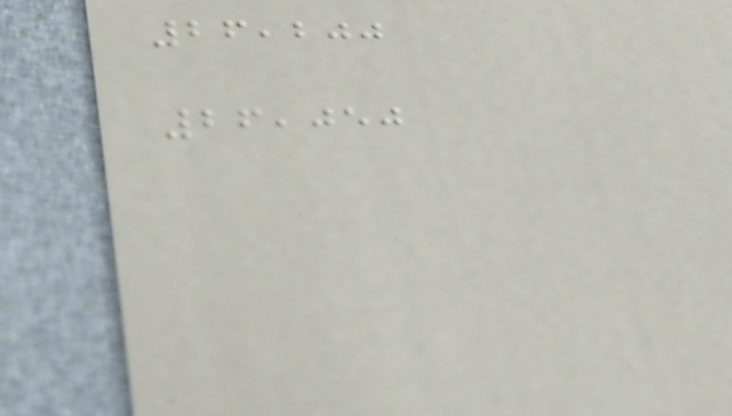26,200
26,050
